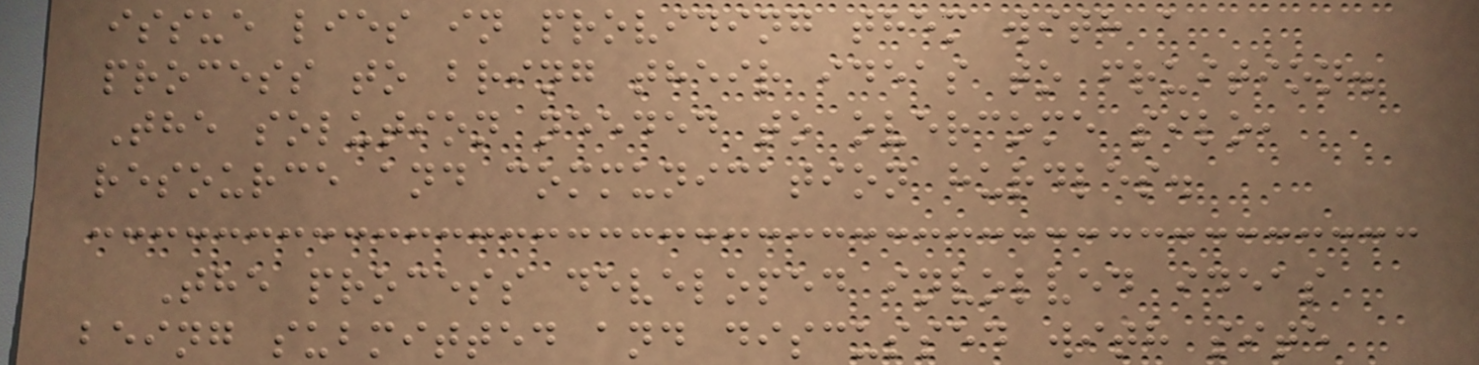issue lies in providing them with a
process to bring their ideas to fruition.
The solution needed to overcome silo,
resource and communication hurdles.
The process developed involved ideas
being submitted and discussed with site
